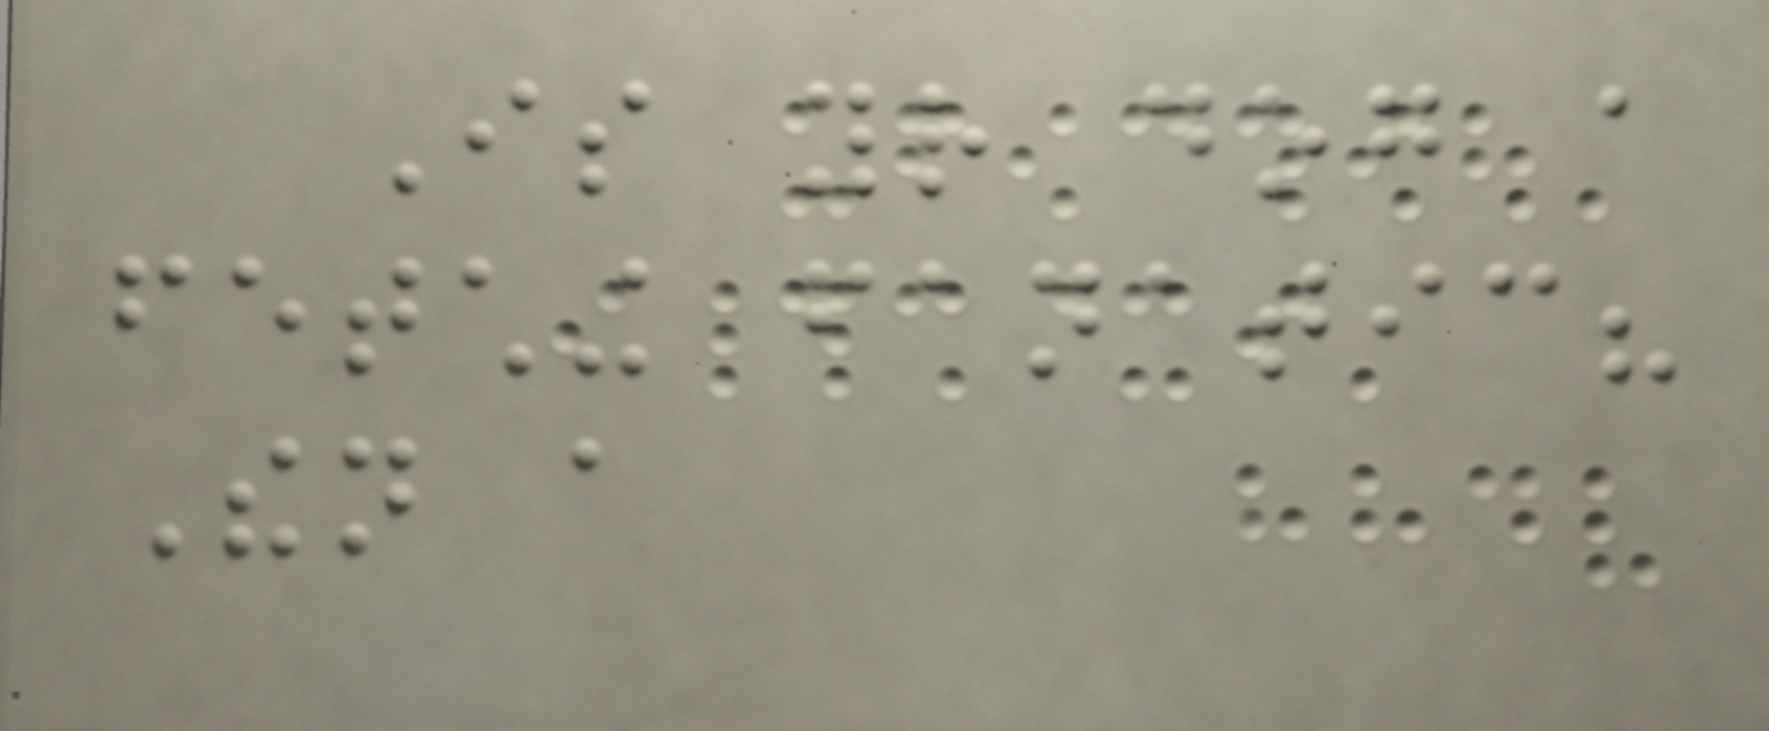Is your dog a
fetching fanatic?
Then a
